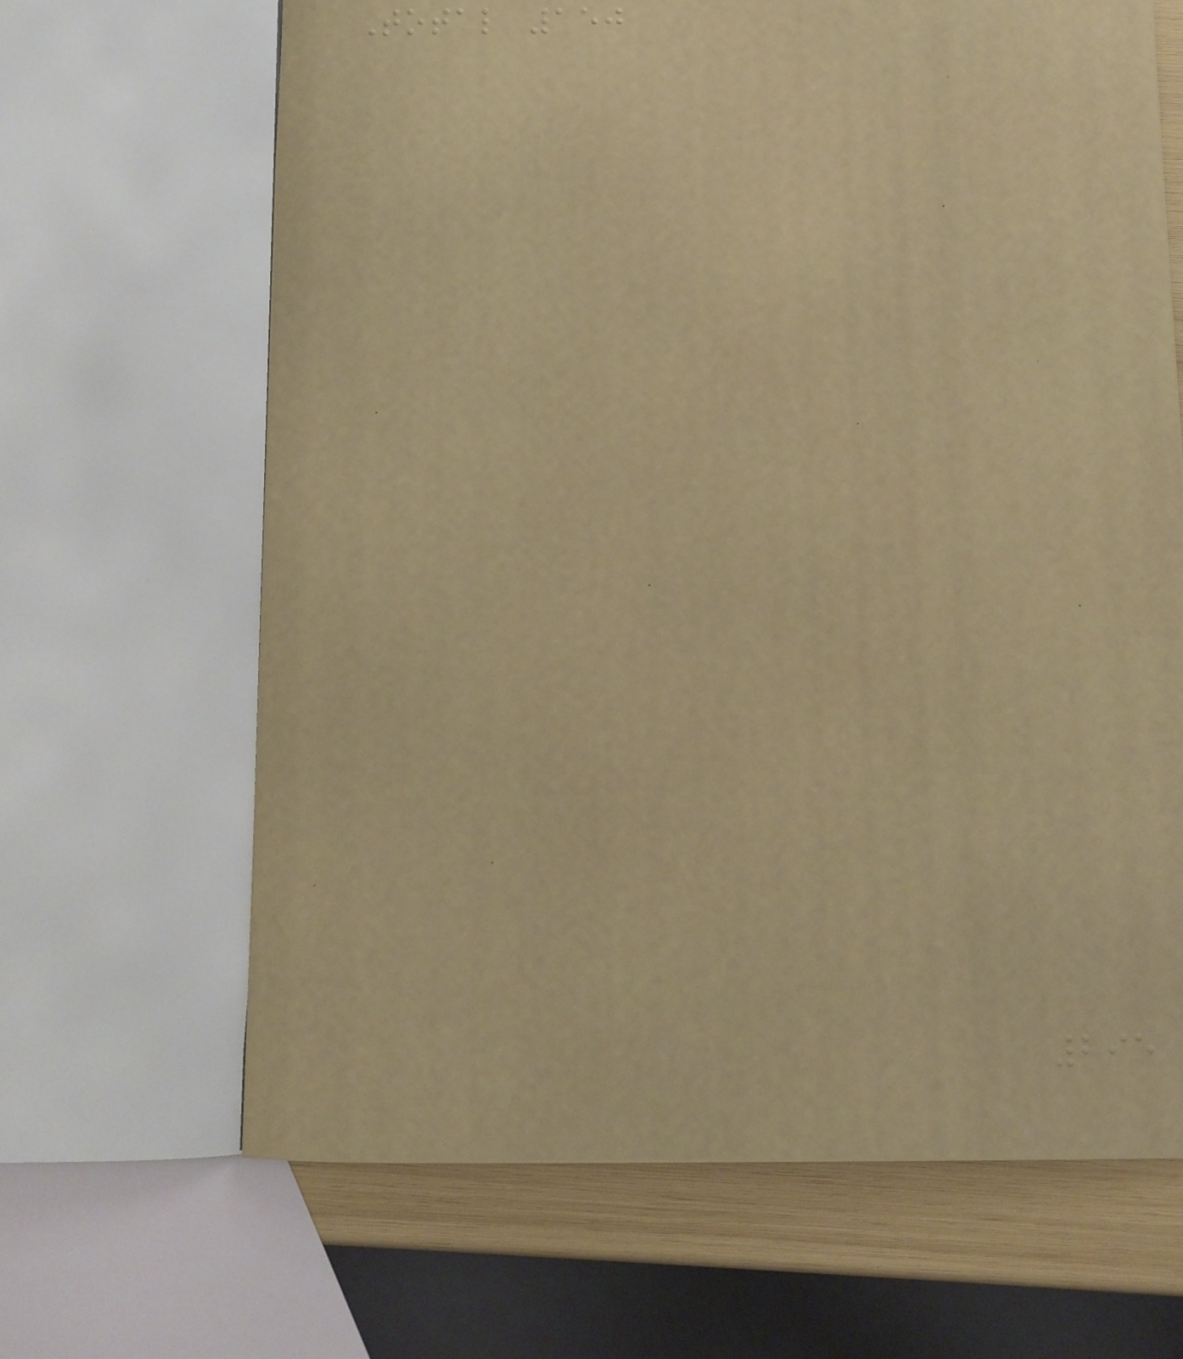Total 150
295
